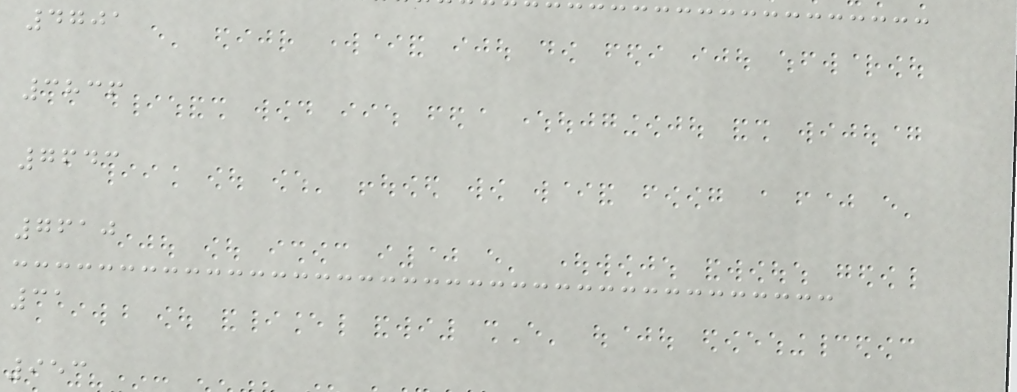4701
3836
7643
7610
31
953
